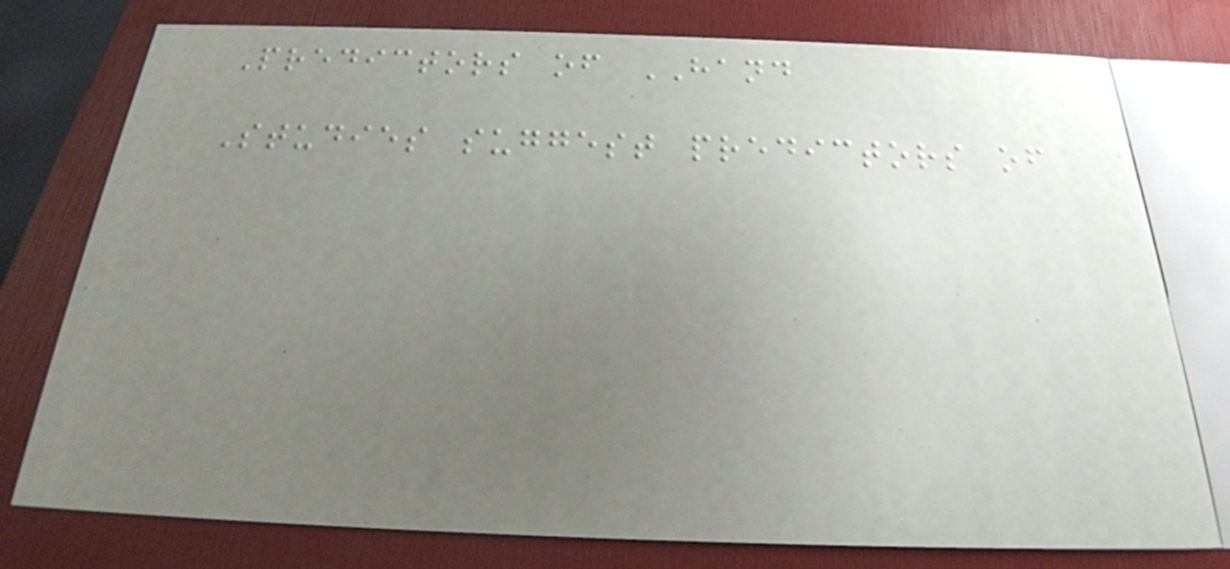Predictors of HAND
Studies suggest predictors of
